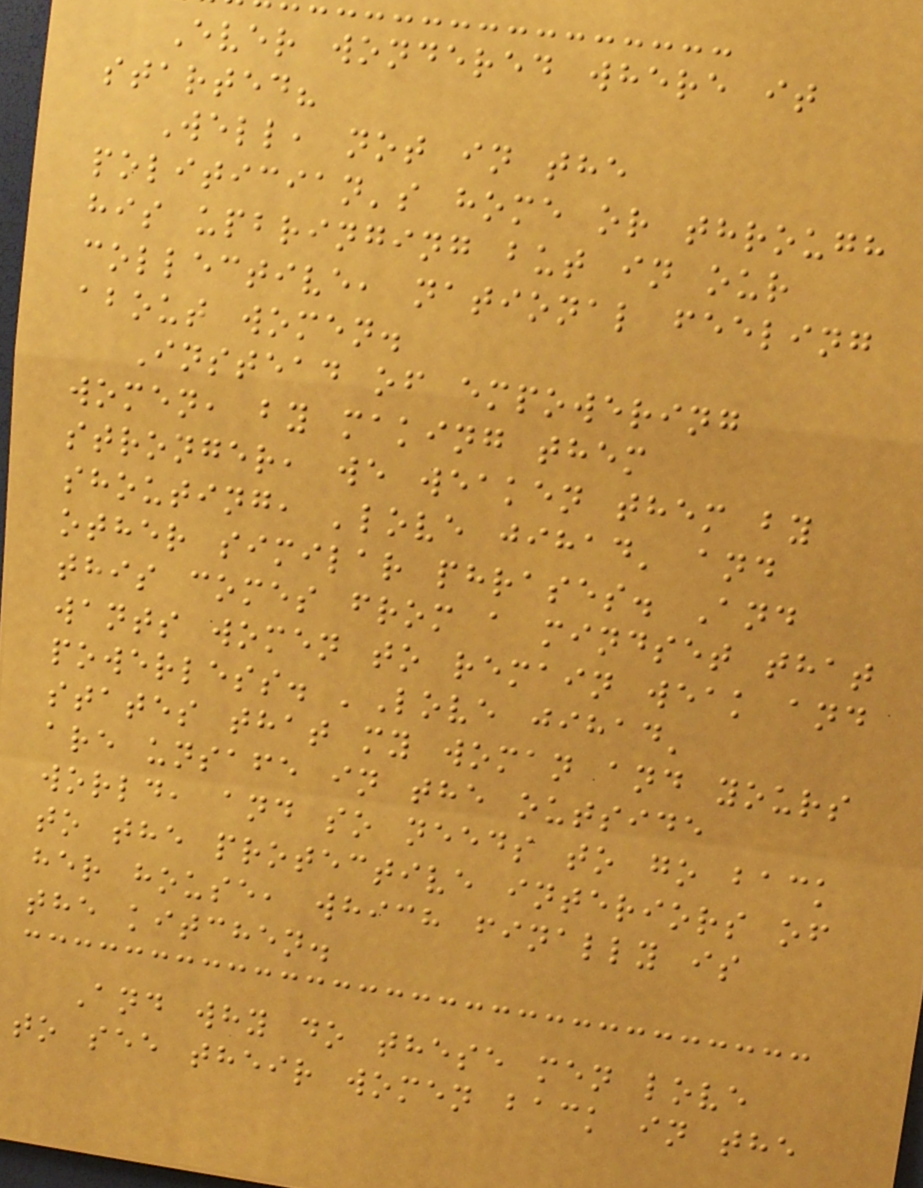Ever wondered where it
started?
Well, not in the
politician's home or through
his upbringing but in our
collective, national feeling
about women.
Instead of empowering
women, by making them
stronger, we weaken them by
shouting, 'love jihad' and
other similar phrases. And
this comes from a mindset that
wants women to remain weak and
powerless. 'Love jihad'
states that my woman and yours
are unsafe in the outside
world, and so needs to go back
to the protective interiors of
her house, which finally is
the kitchen.
And why do these men love
to see their women back in the
